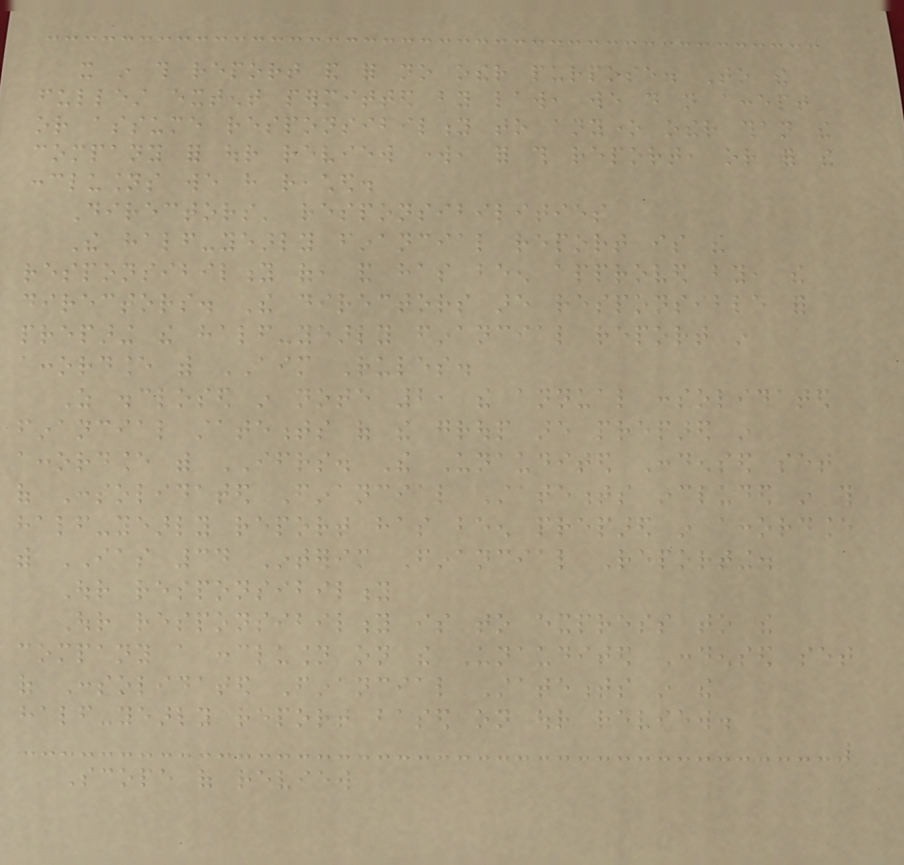it in this report and for no other purpose. To the
fullest extent permitted by law, we do not accept
or assume responsibility to anyone other than the
company for our review work, for this report, or for the
conclusions we have reached.
Directors' responsibilities
The half-yearly financial report is the
responsibility of, and has been approved by, the
directors. The directors are responsible for
preparing the half-yearly financial report in
accordance with AIM Rules.
As disclosed in note 2, the annual consolidated
financial statements of the group are prepared in
accordance with IFRS. The Unaudited Condensed set
of Consolidated Financial Statements included in this
half-yearly report has been prepared in accordance
with IAS 34 Interim Financial Reporting.
Our responsibility
Our responsibility is to express to the
company a conclusion on the Unaudited Condensed set
of Consolidated Financial Statements in the
half-yearly report based on our review.
Scope of review
